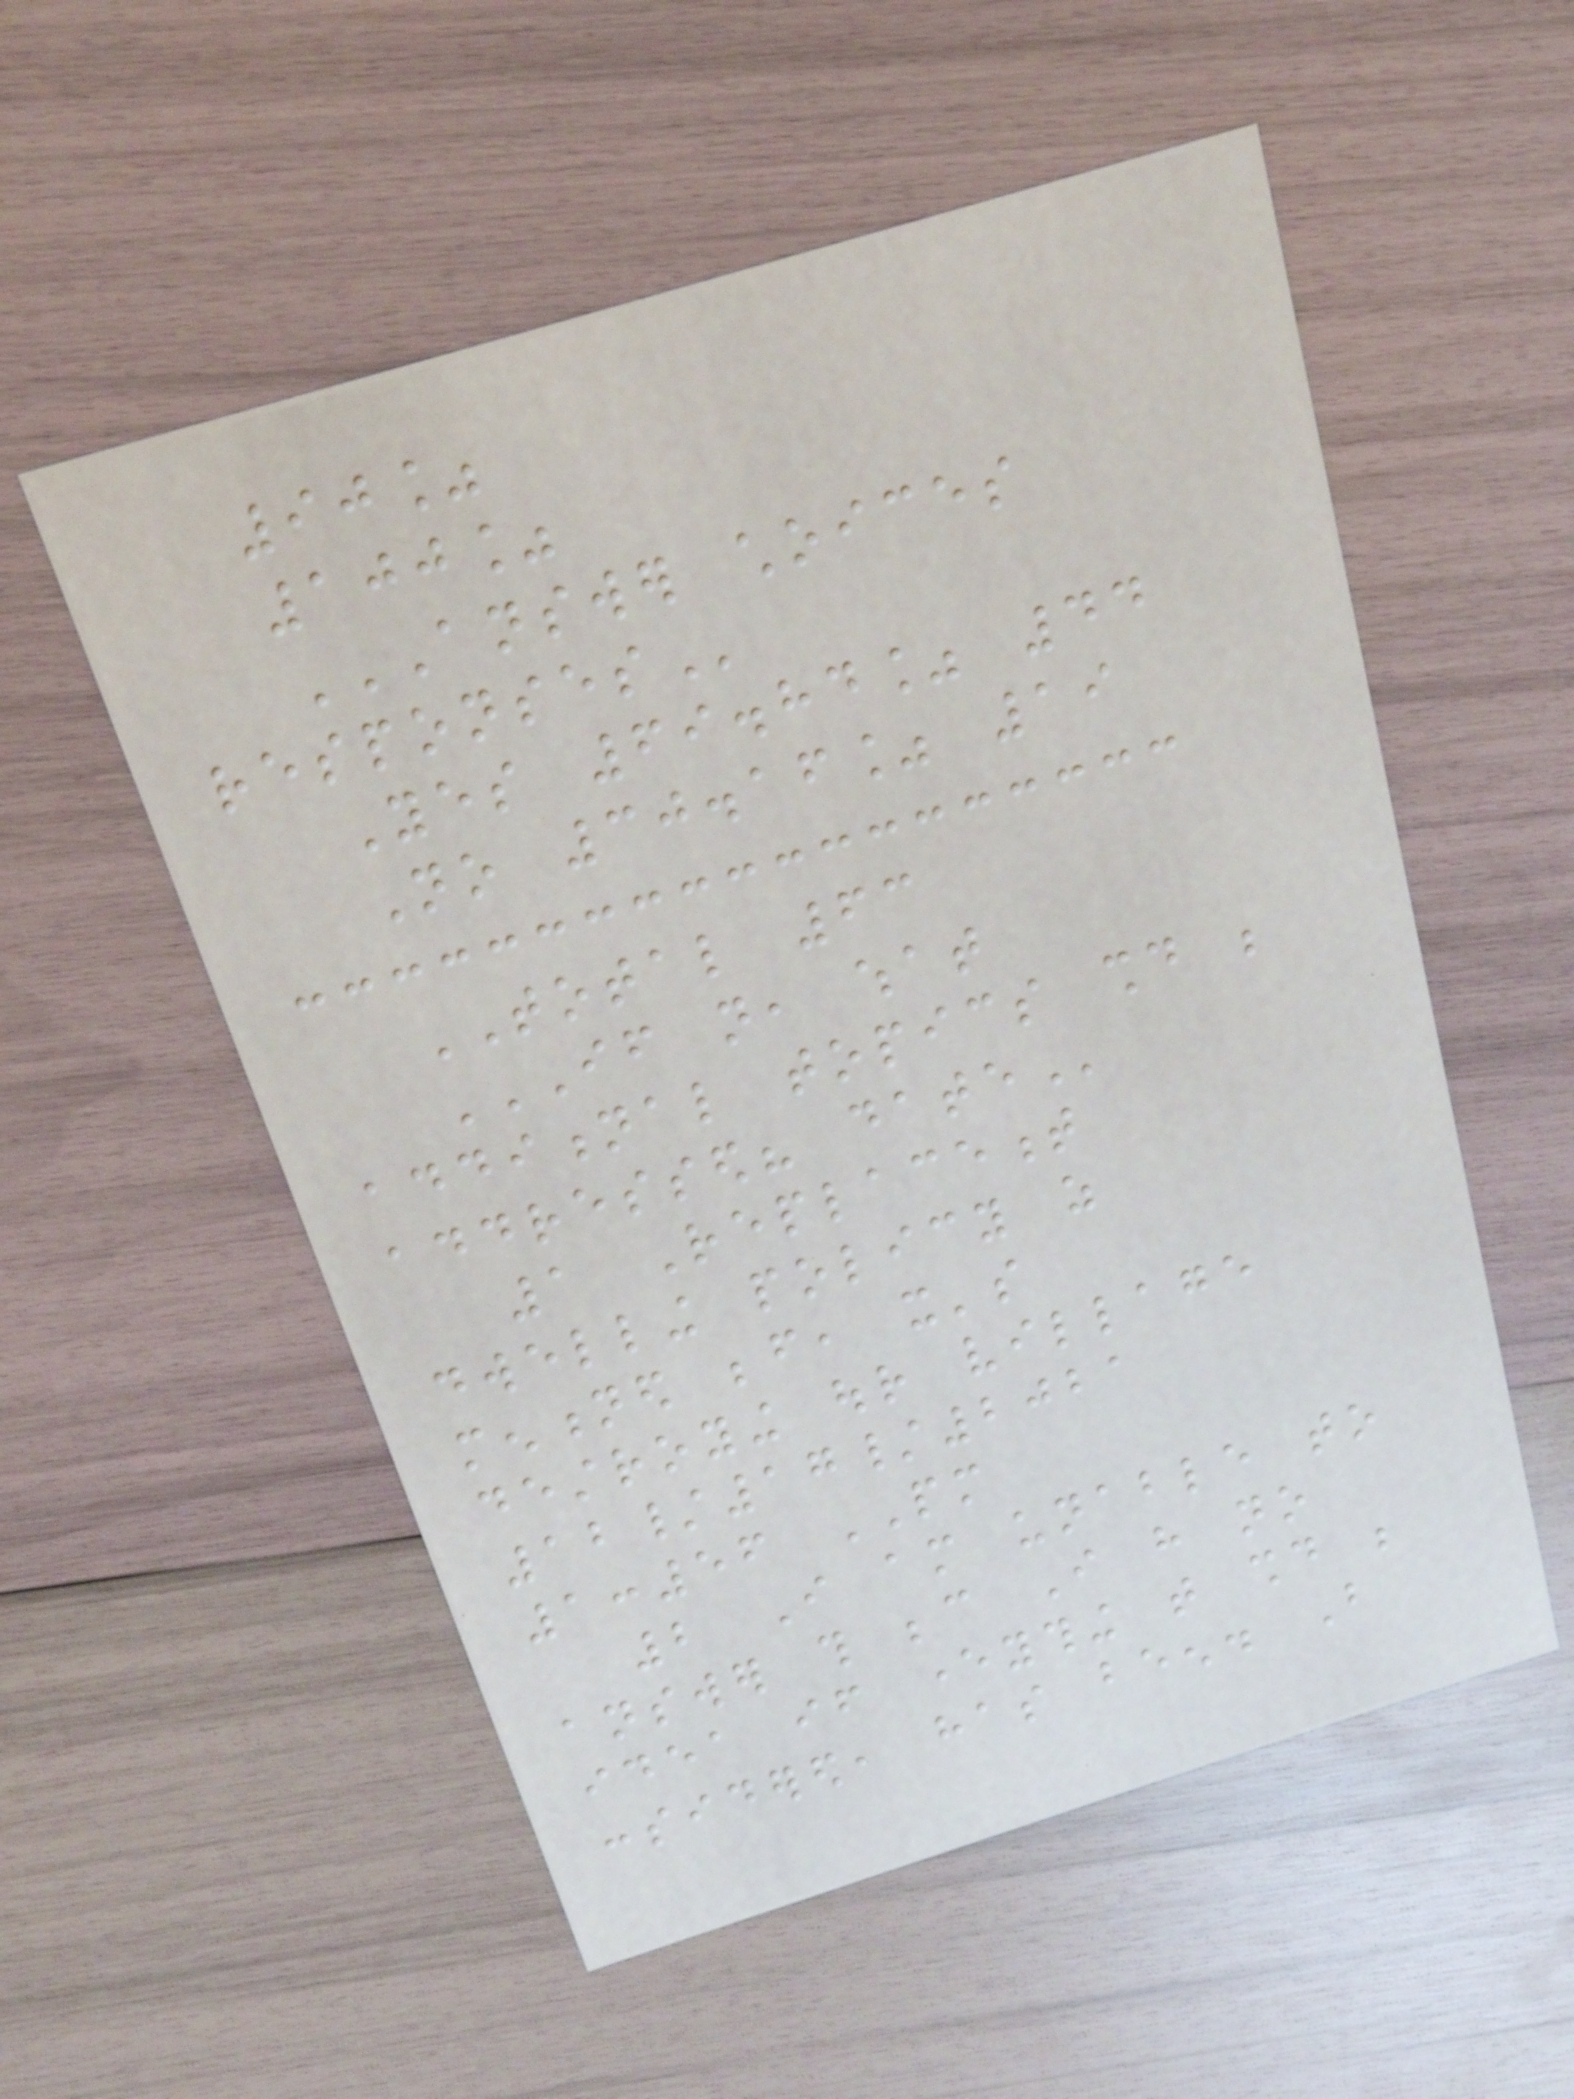90%
100%
ANSWER CHOICES
RESPONSES
Yes 69.84% 44
No 30.16% 19
TOTAL 63
IF NOT, WHAT
ADDITIONAL TOPICS SHOULD BE
ADDRESSED? DATE
1 Replacement
dwelling policy as
mentioned before, it's
destroying our village
12/17/2021
1:56 PM
2 I am unable to
answer this because I have no
idea if everything that should be
considered, has been. But
